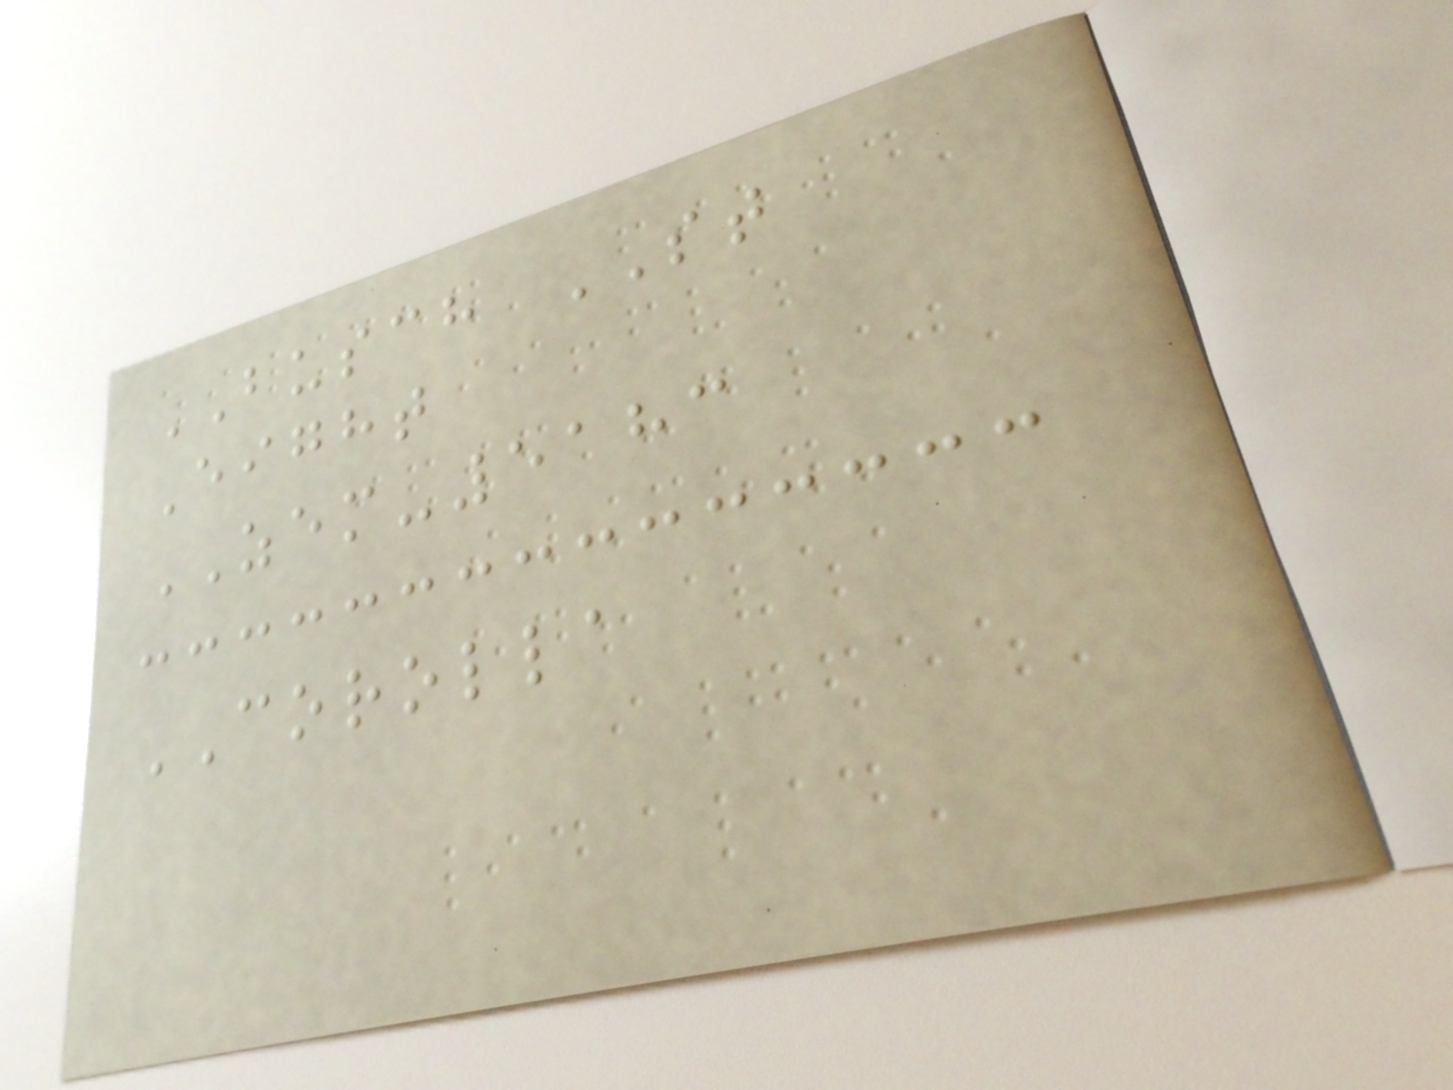BUSCH ST
Eight
ZEM-5183
COROLLA
